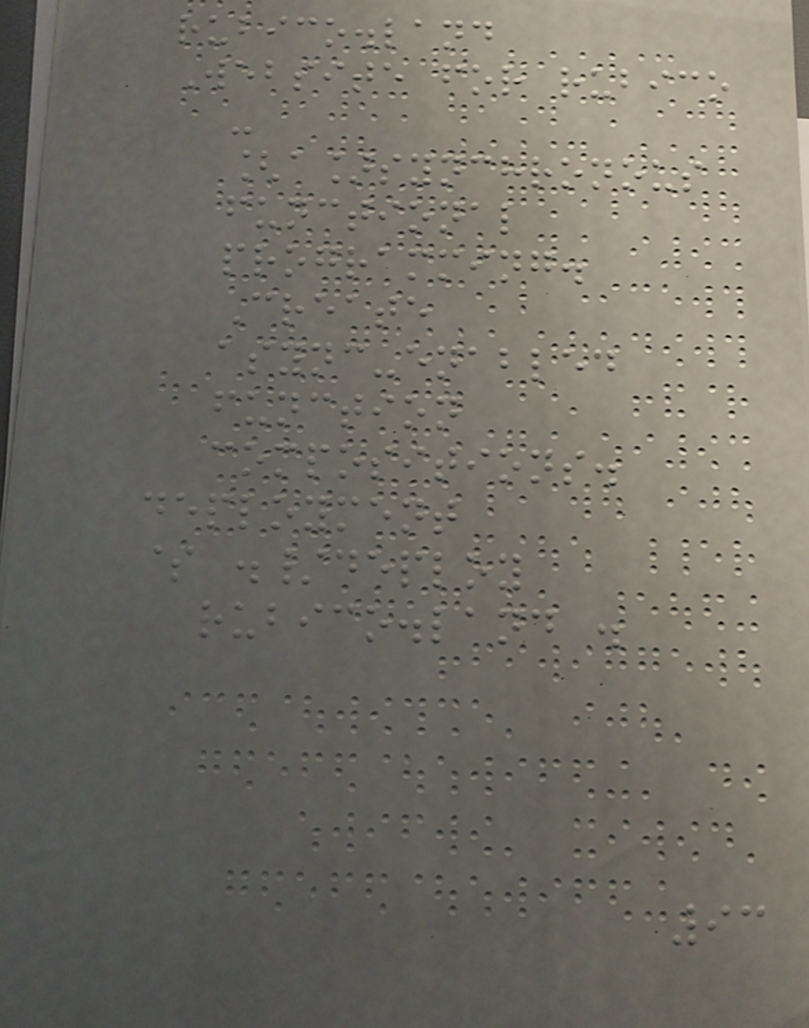rubico.land
Website for rubico
-
[a]synchronous
functional
programming.
Create
async-enabled
function
compositions.
deployment
$ ./deploy
rubico.land .
93
